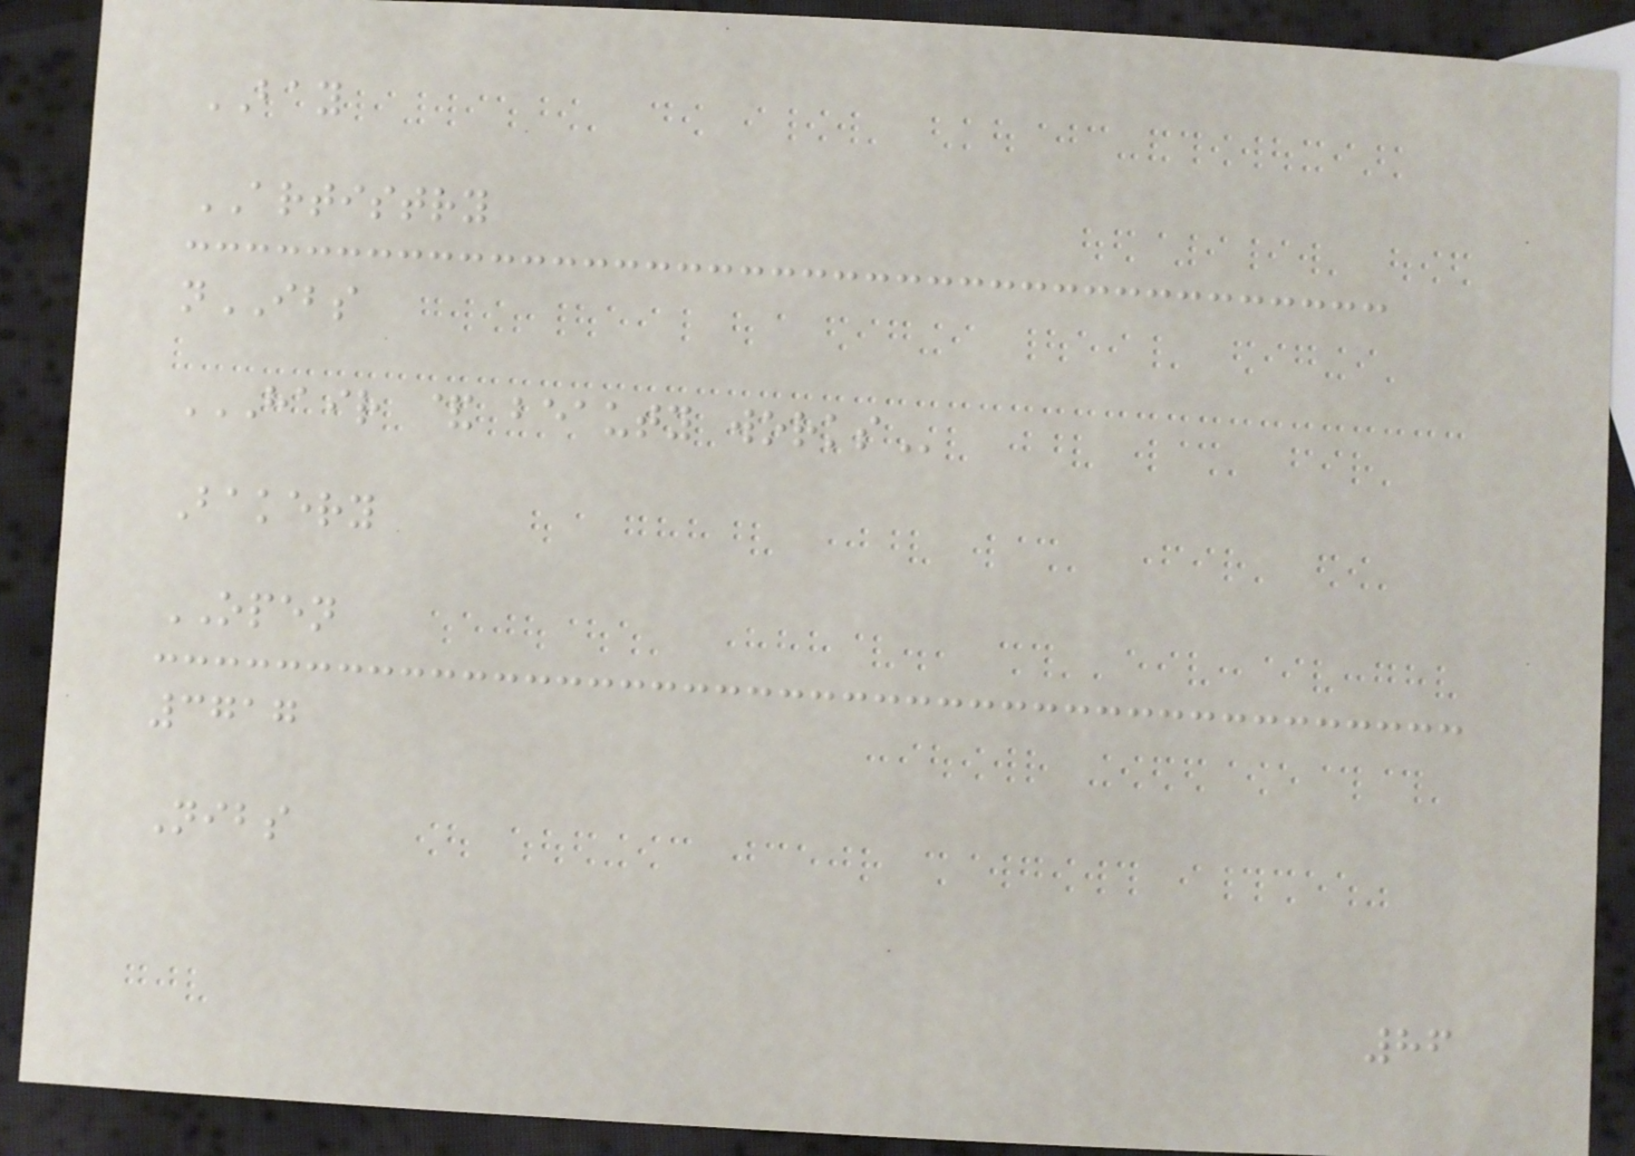BAY
ARTISTRY
nIBS
HAIR & BEAUTY WORKS
Bakery
OPEN
3717
Nibs
86
